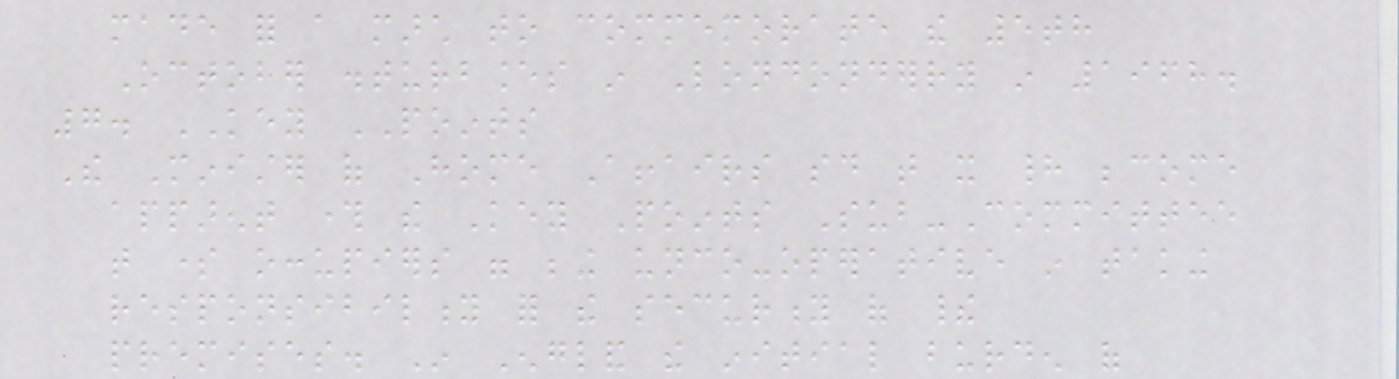made for a march to commemorate the 5th
October disturbances in Londonderry in 1968.
7. KEY POINTS
The Minister of Home Affairs said that it had become
apparent through the Key Points Sub-Committee
that some occupiers were being unco-operative in taking
responsibility for the security of their
premises. In England the initial burden of
